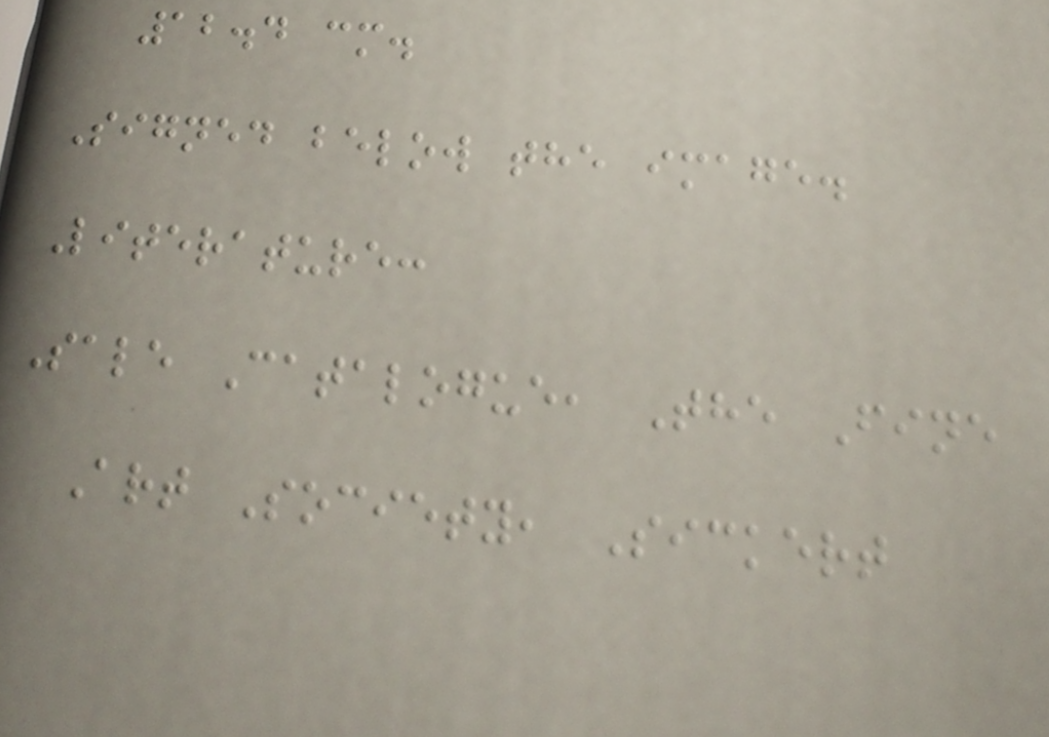12.4 cm.
Signed below the image.
Literature:
Sale Catalogue, The Fine
Art Society, Sickert
